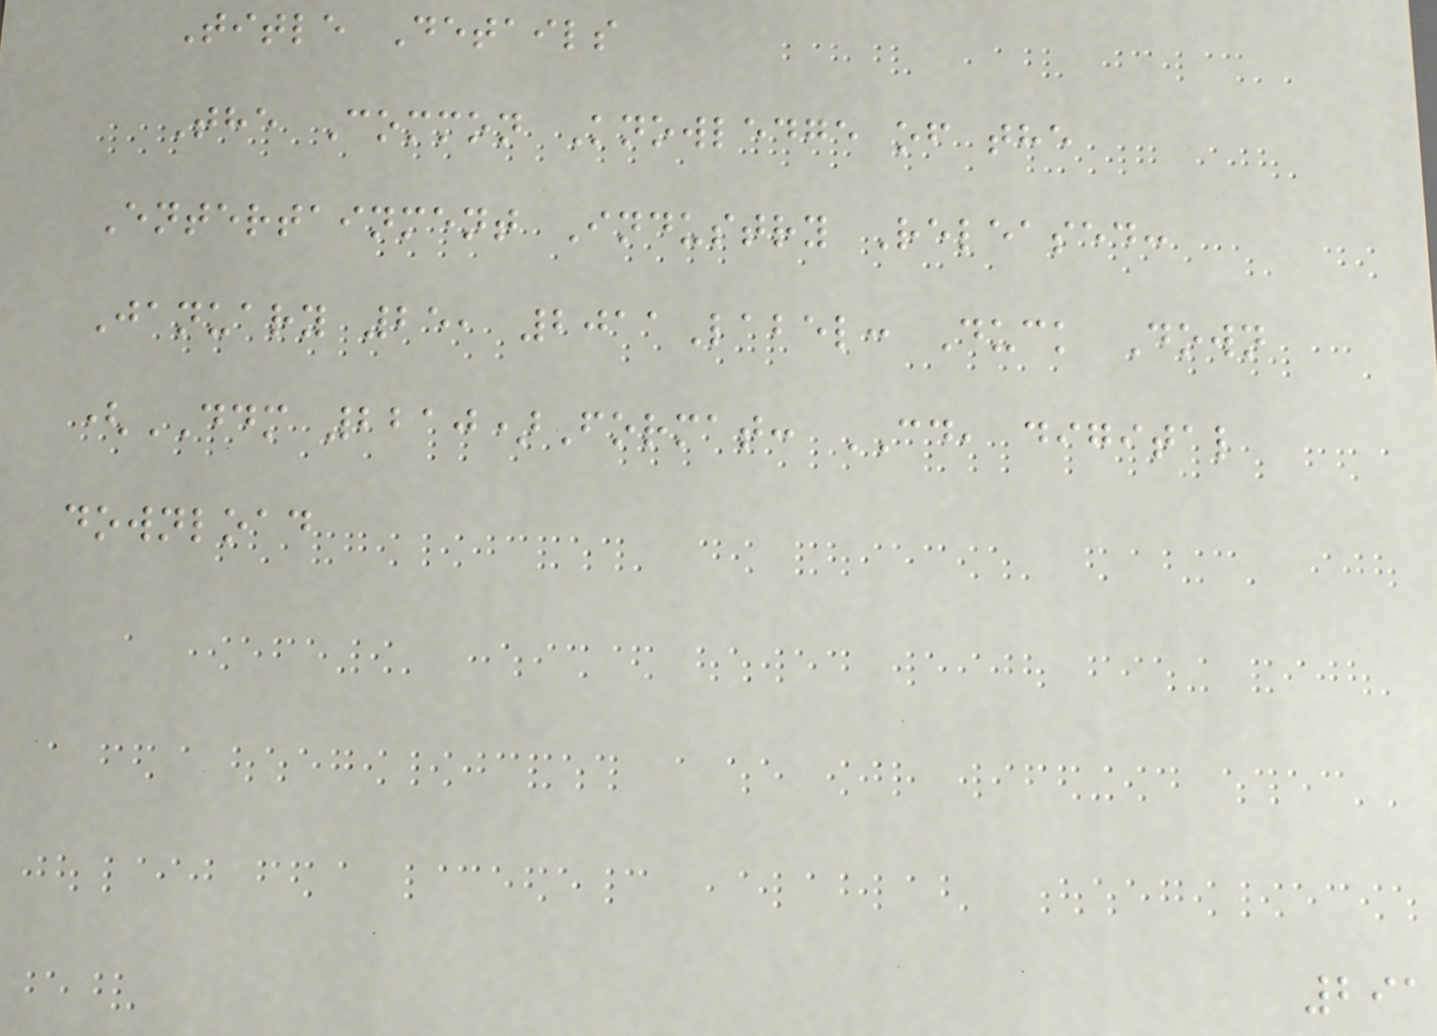Title Details
The Common Knowledge of the
Entertainment Industry Released:
January 25, 2011Label: Duck Down
(DDM 2210)Format: CD, digital
download
291
